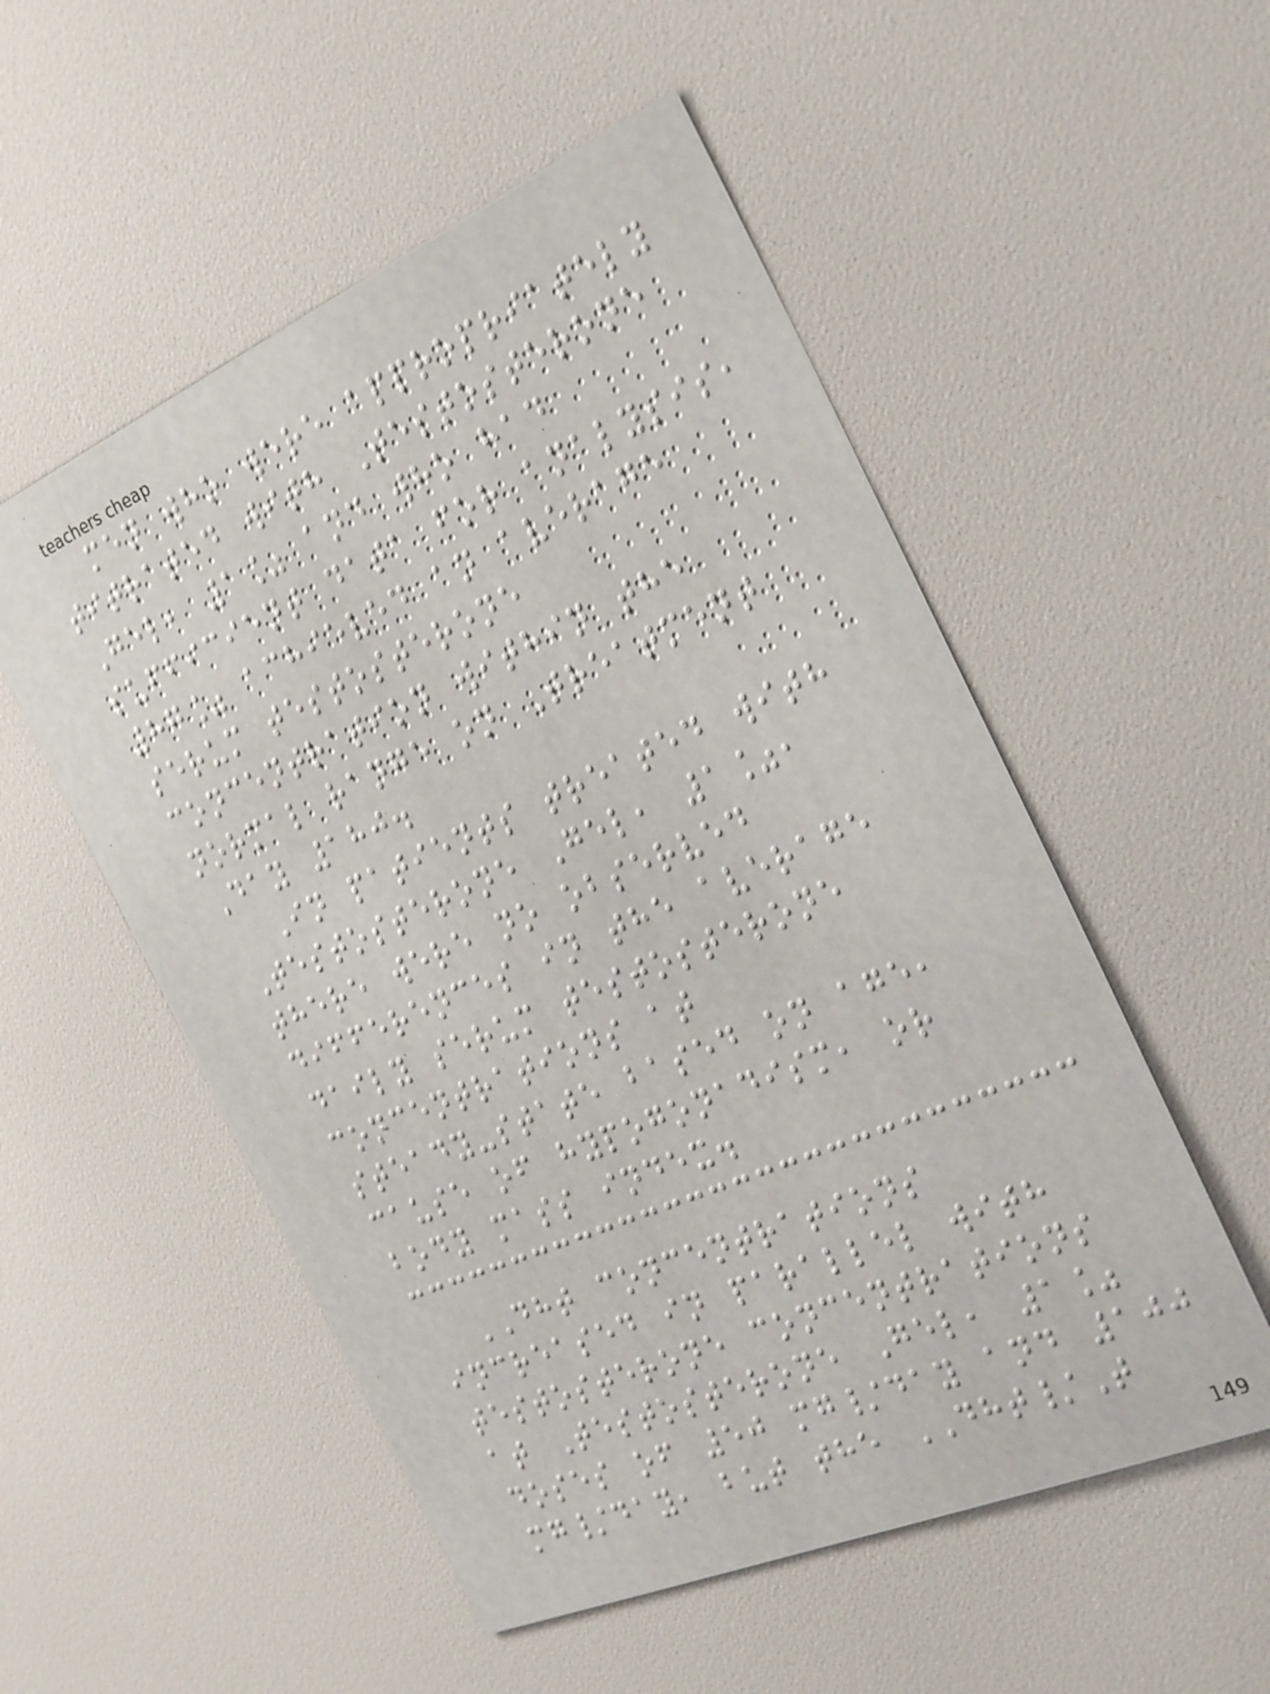men who were appropriately
titrated with Testosterone
Gel, 1% and who had
sufficient data for analysis,
87% achieved an average
serum testosterone
concentration within the
normal range on Treatment
Day 180.
In patients treated with
Testosterone Gel, 1%,
there were no observed
differences in the average
daily serum testosterone
concentrations at
steady-state based on age,
cause of hypogonadism, or
body mass index.
DHT concentrations
increased in parallel with
testosterone concentrations
at Testosterone Gel, 1%
doses of 50 mg/day and 100
mg/day, but the DHT/T
